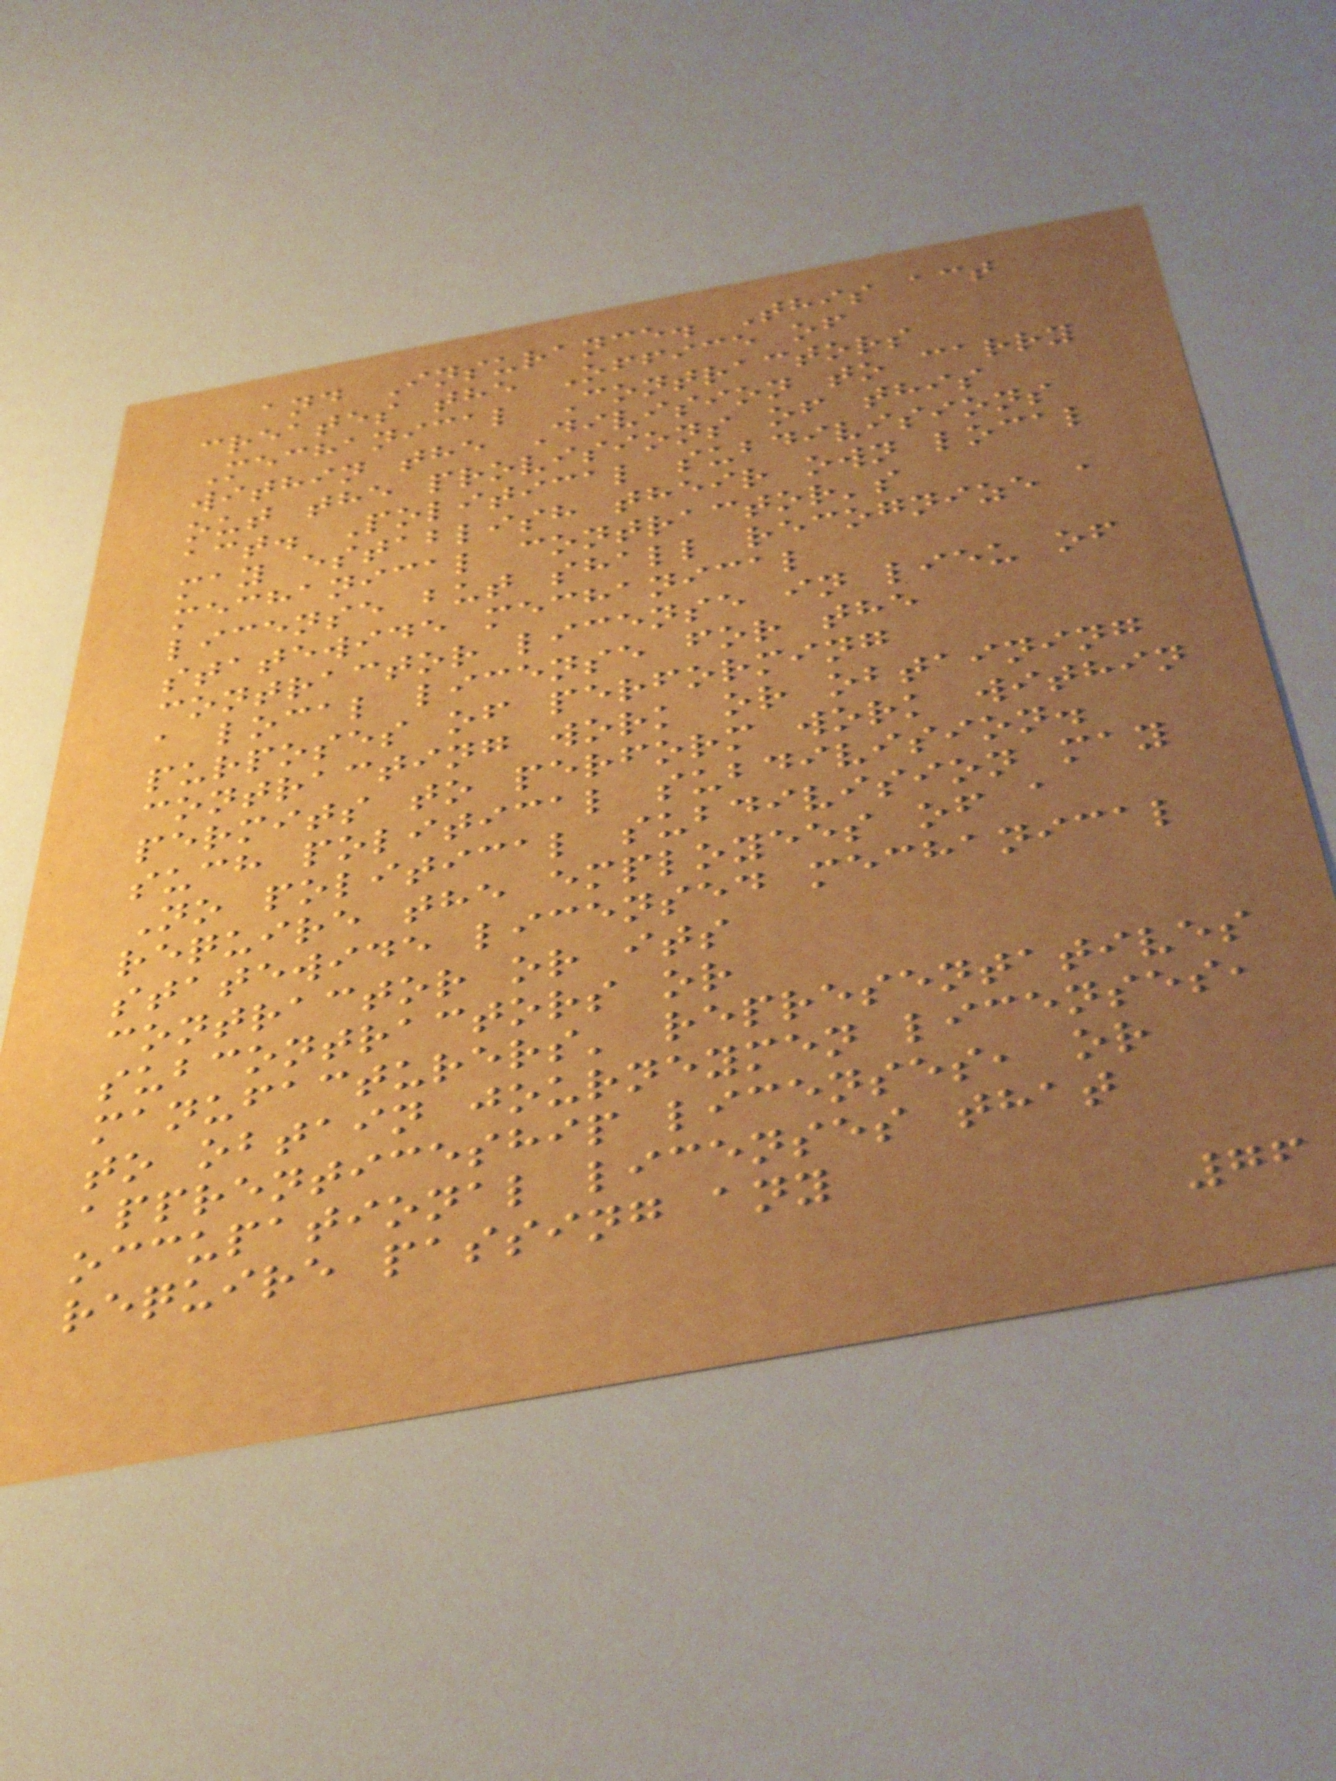and Insurance. This act
creates the Office of
Mechanical Contractors
within the Division to carry
out the provisions of this
act. Political subdivisions
may establish their own local
mechanical contractor's
license but shall recognize a
statewide mechanical
contractor license in lieu of
a local license for the
purposes of performing
contracting work or obtaining
permits to perform work within
such political subdivision.
No political subdivision may
require the employees of a
statewide licensed mechanical
contractor or its
subcontractors or
manufacturers' representatives
to obtain journeymen licenses,
apprenticeship licenses, or
occupational licenses that
require passing any
76
